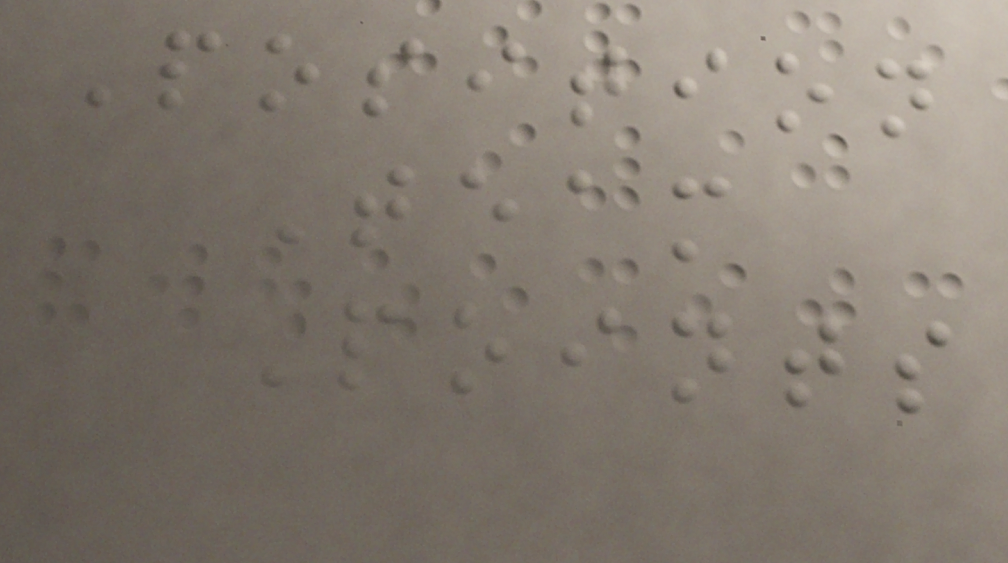Position
Team
Points
